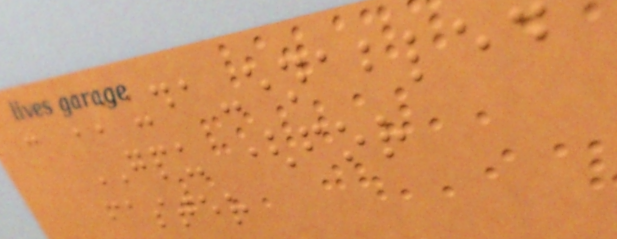- CUDA-enabled
GPU (for
faster
